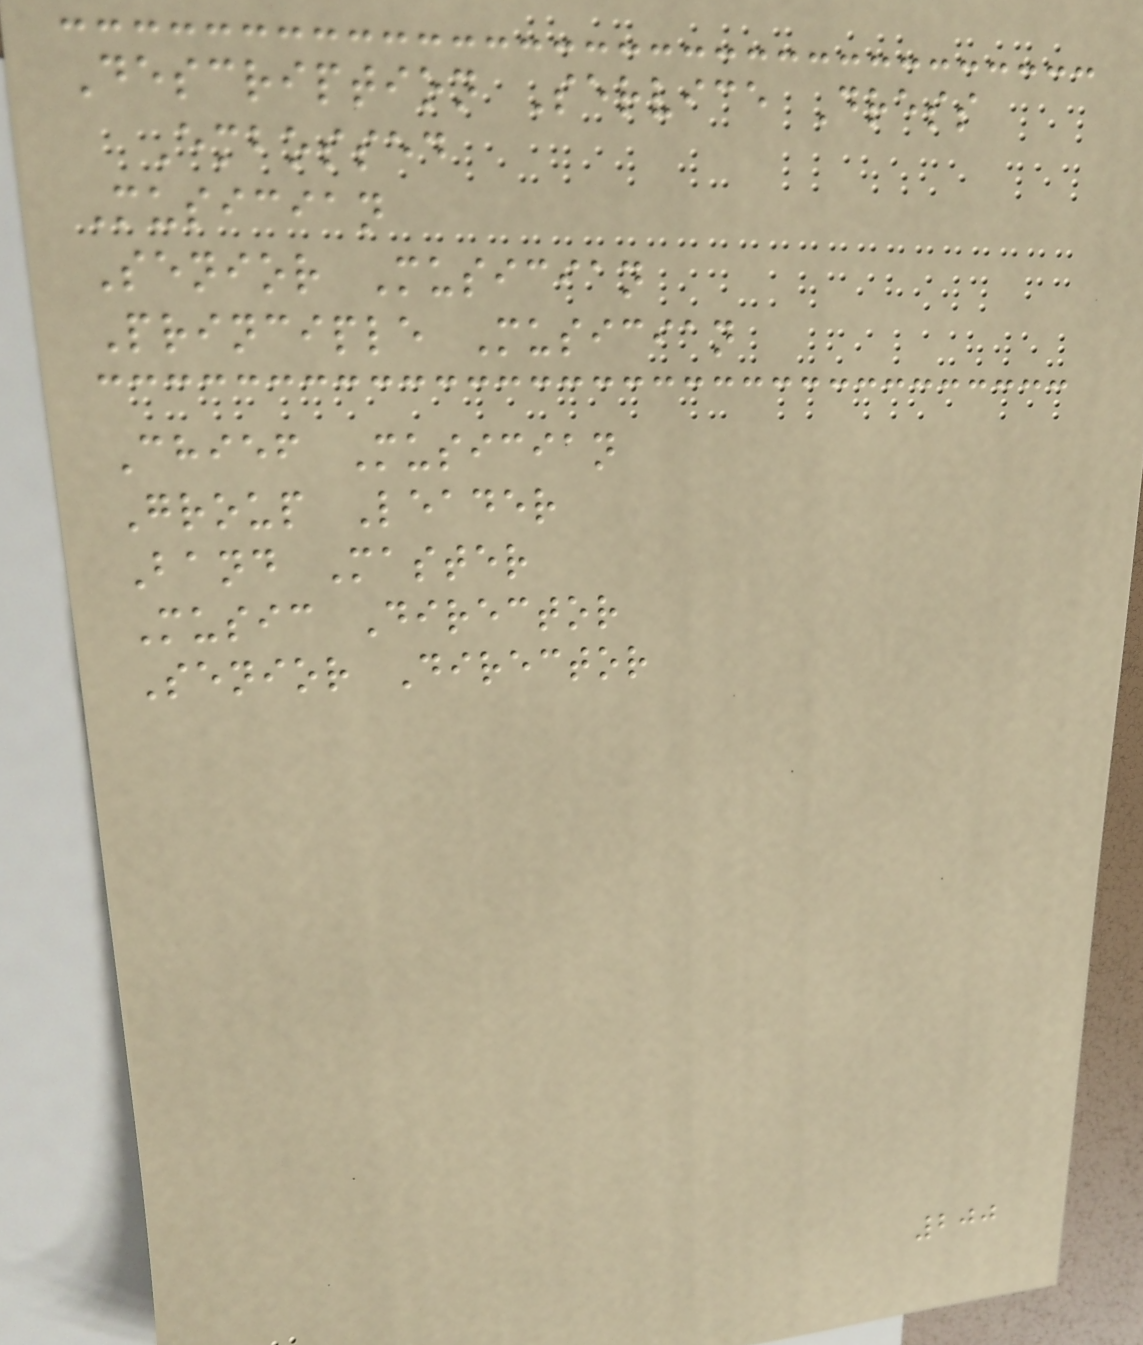Description Service Dress
Embossed
Musician
Senior Musician
Principle Musician
Chief Musician
Group Leader
Band Master
Music Director
Senior Director
200
